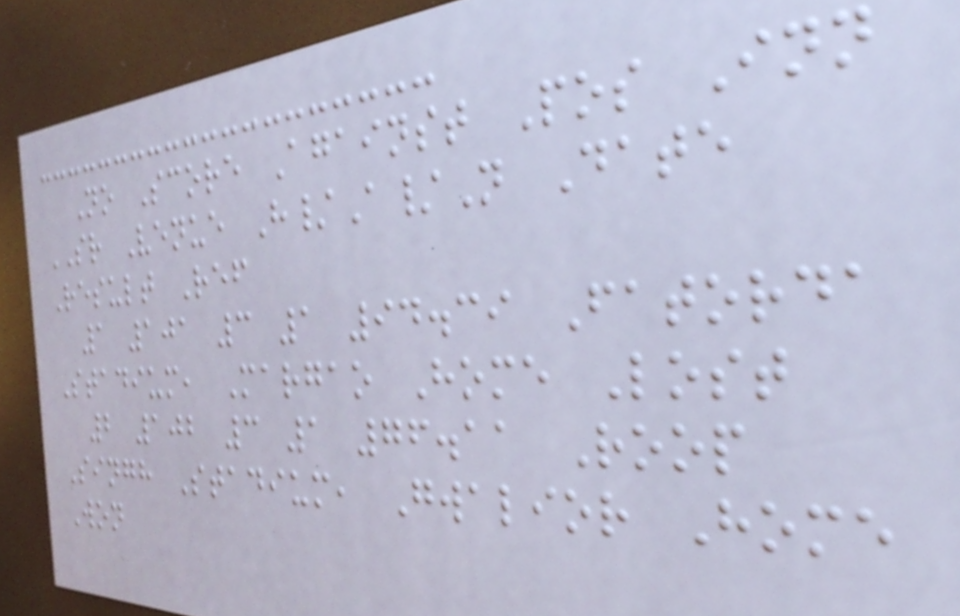No Score Against Pos Inn
SR Venue H/A/N Date
Result Ref
1 101 3 1 94.39 Fatorda
Stadium, Margao Home Lost
2 102 3 1 76.11 Roop
Singh Stadium, Gwalior Home
Won
